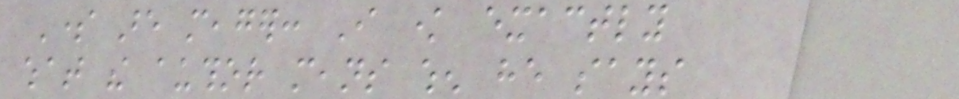Some are meager: I know exactly
what the author means when he says
